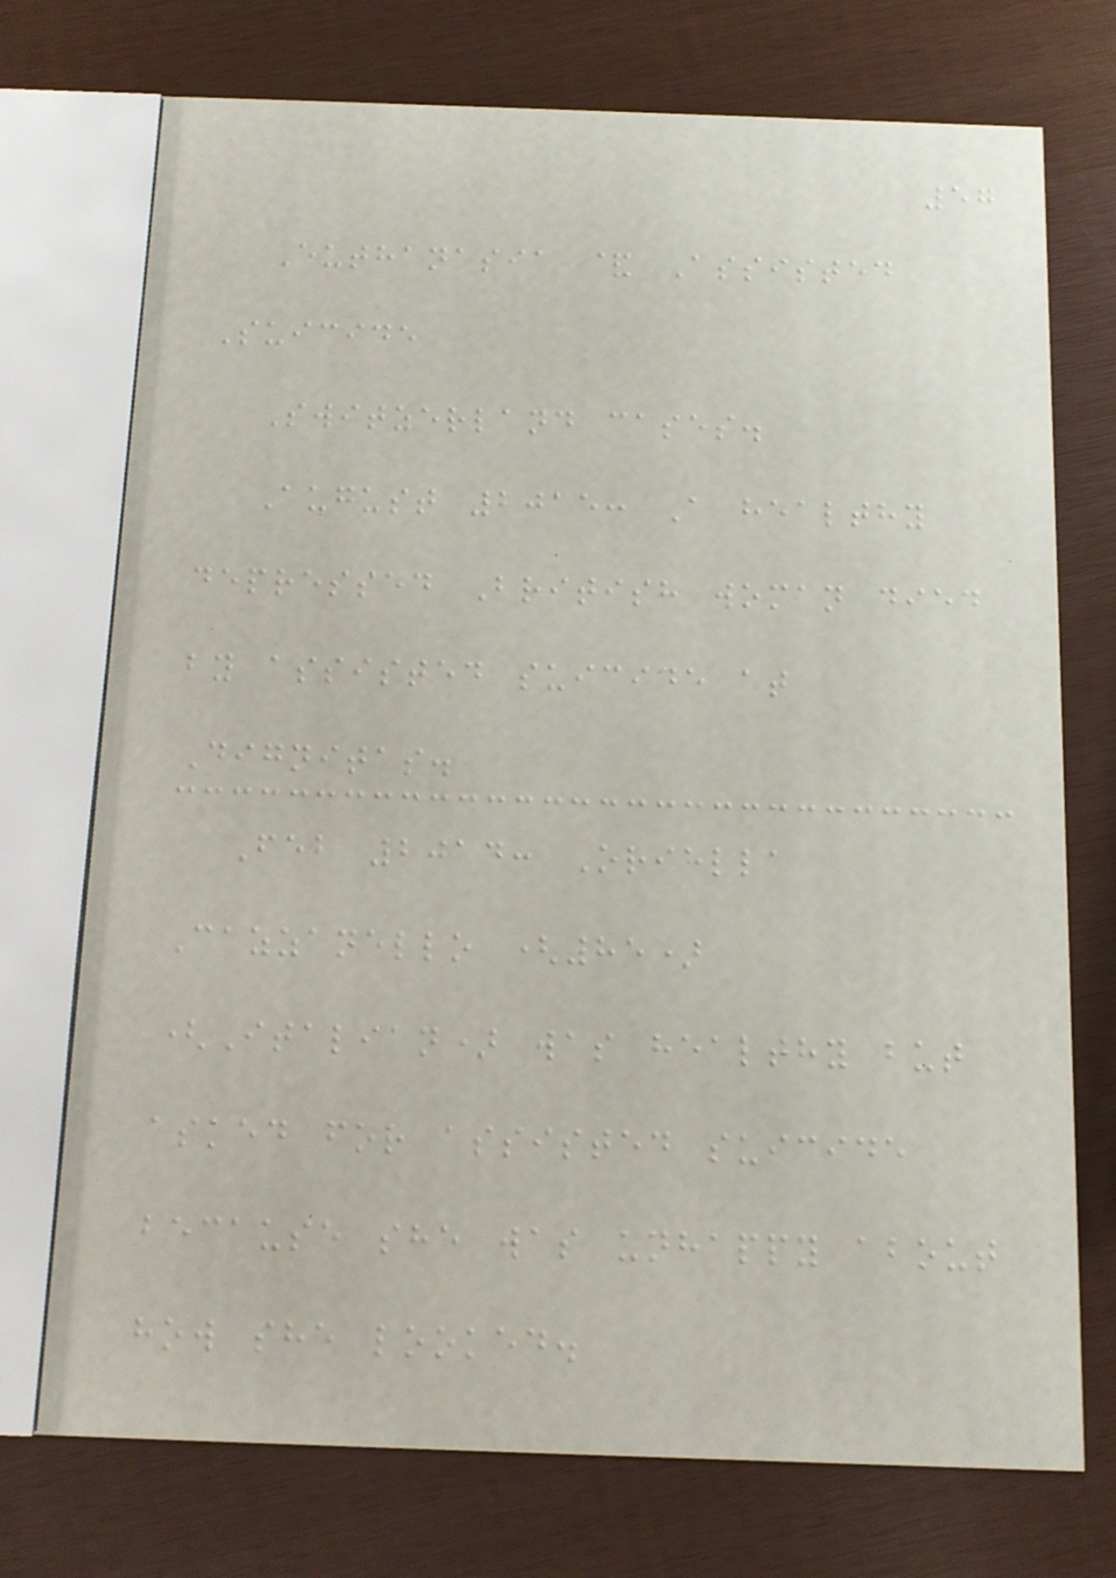57
Euthanasia & Assisted
Suicide
Switzerland cases.
August 2015: A healthy
depressed British woman died
by assisted suicide at
Dignitas.
Feb 2014: Oriella
Cazzanello (85)
(Italian) was healthy but
asked for assisted suicide
because she was unhappy about
how she looked.
